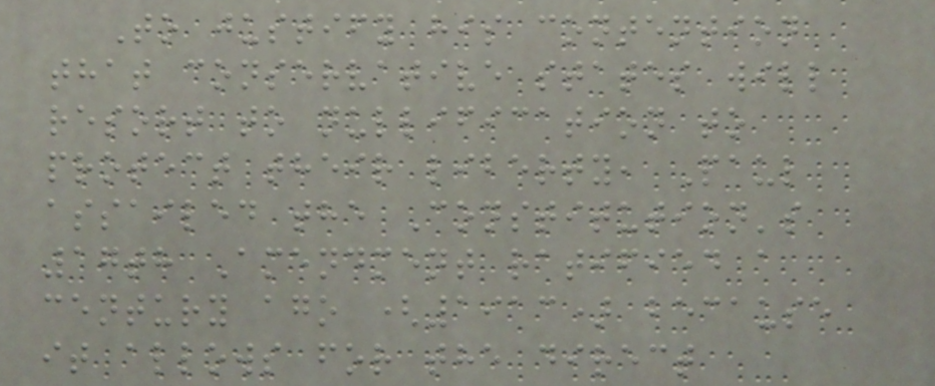To justify his contention
that conservative states will
resort to nullification to
protect their liberty, Paul
assailed the Constitution's
17th Amendment ratified a
century ago (1913) because
it allows for the direct
